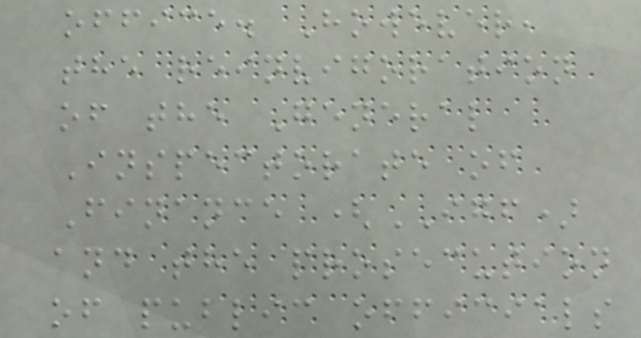office. However,
the reinvigoration
of the General
Inspectorate of
Finance (IGF)
and the prosecution
of public officials
